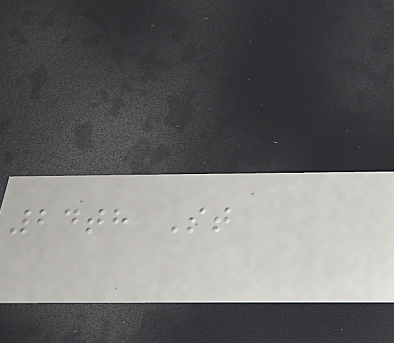24th St
